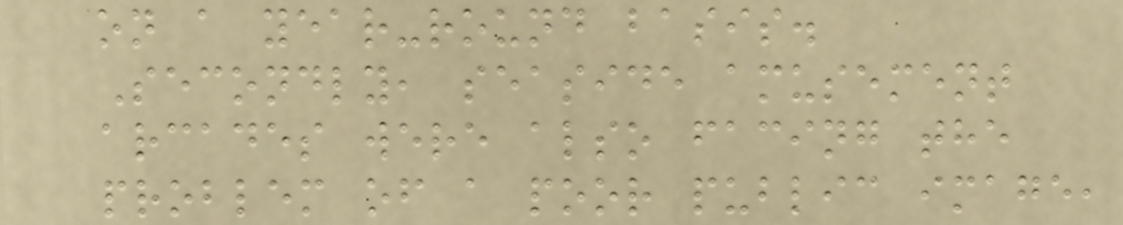on a year-round basis.
Secondly, seaside amusement
arcades were also facing the
problem of a poor public image,
